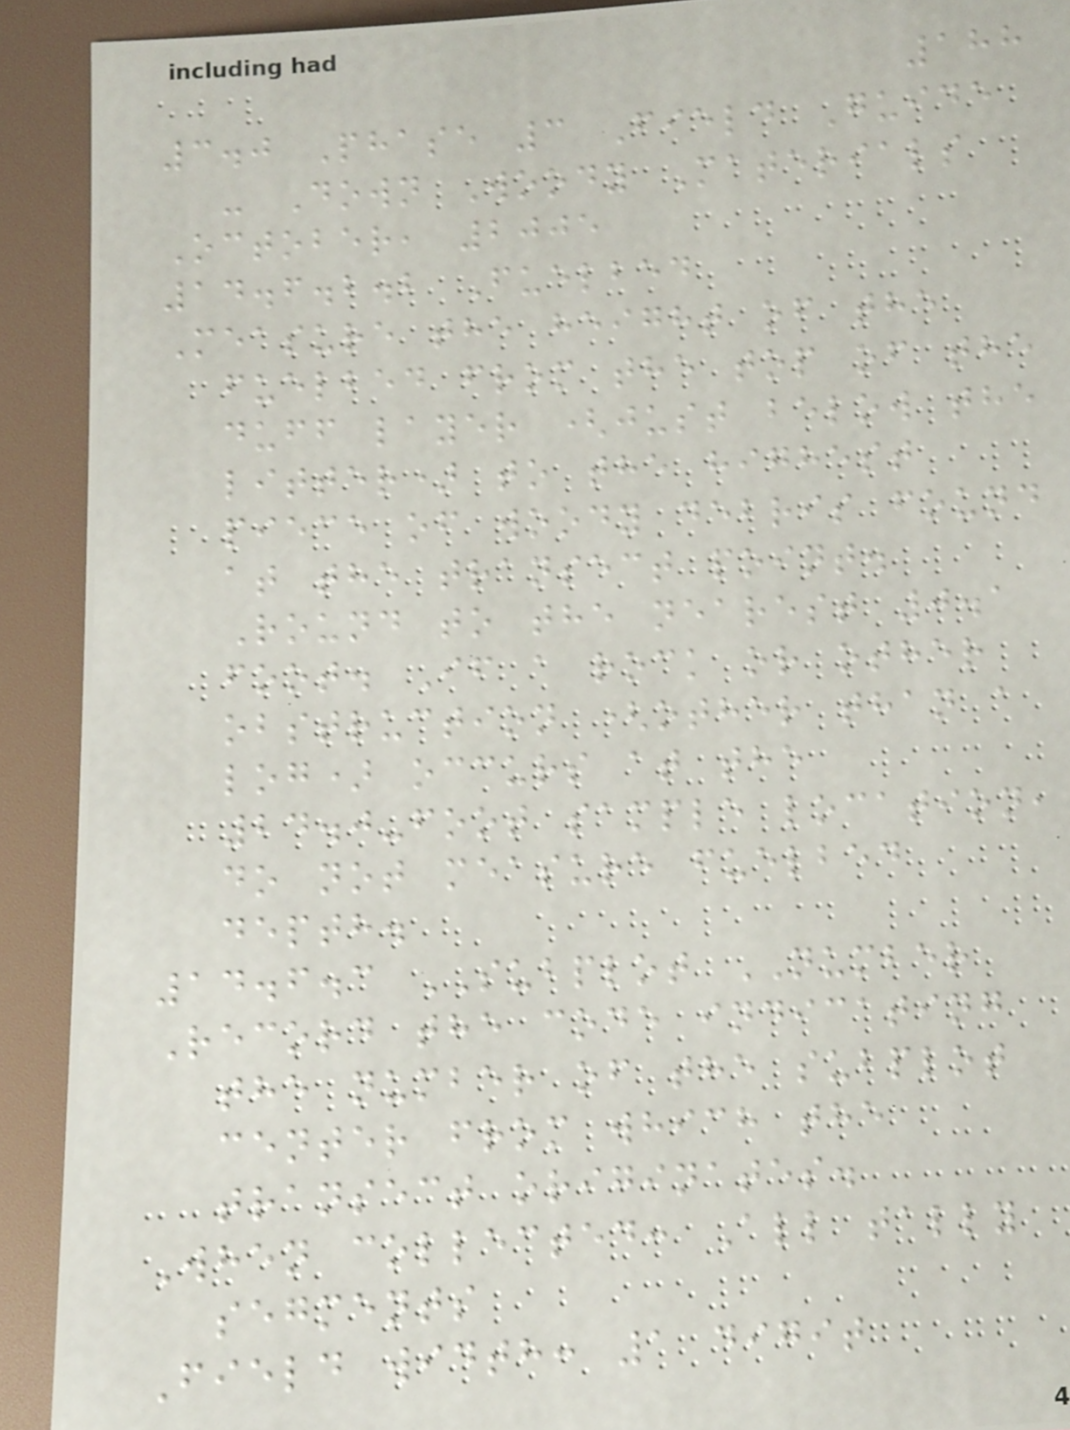188
3.0 Phase 3 Field Guide
- Down Woody Materials
October, 2005
14.6.2.2 Fuelbed
Measure the height of the
fuelbed from the top of the
duff layer (just below the
litter) to the highest
piece of woody debris found
at the transect point.
Round to the nearest 0.1
foot. If a rock or other
obstruction (other than a
log) occurs at the
24.0-foot sample location,
do not measure fuelbed
depth.
14.6.3 SUBPLOT NUMBER
Record the code indicating
the number of the subplot
center from which the
transect originates.
When collected: All tally
segments
Field width: 1 digit
